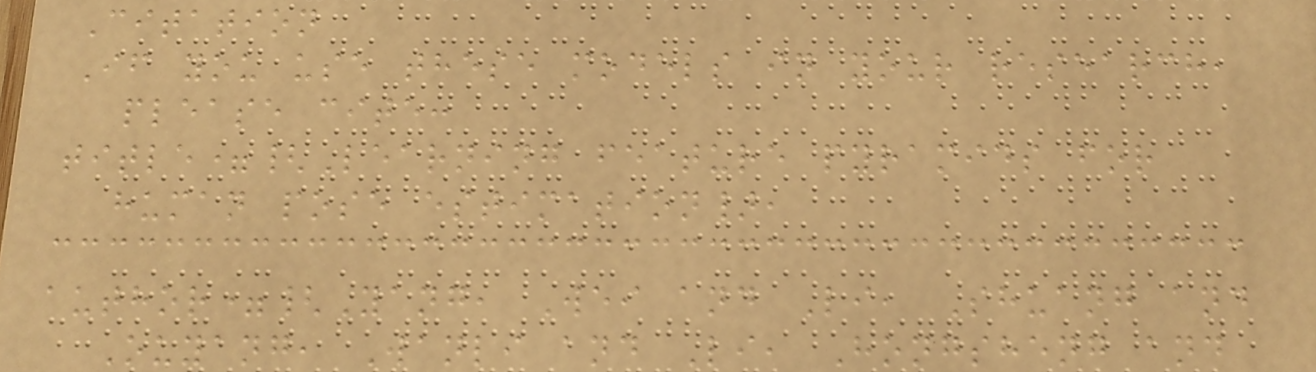Citation
If you use these models in your research,
please cite:
title={Learning feature pyramids for
human pose estimation},
author={Yang, Wei and Li, Shuang and
Ouyang, Wanli and Li, Hongsheng and
